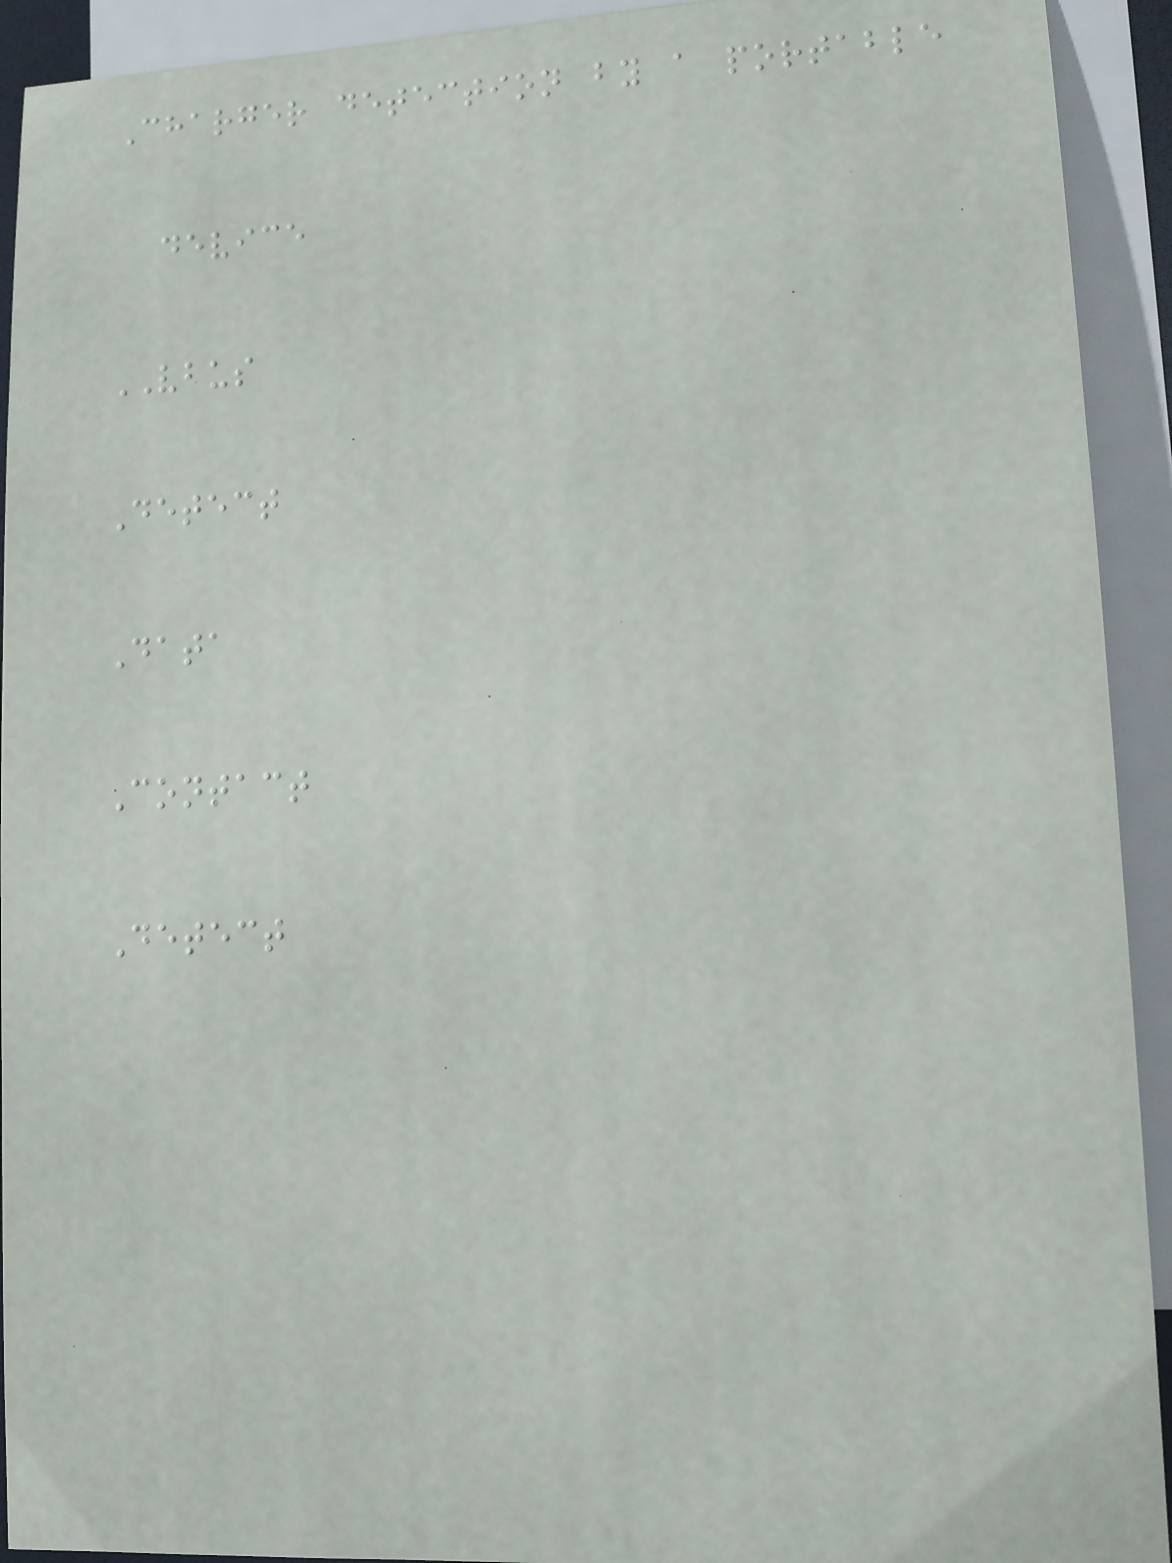Charger detection by a portable
device
VBUS
Detect
Data
Contact
Detect
